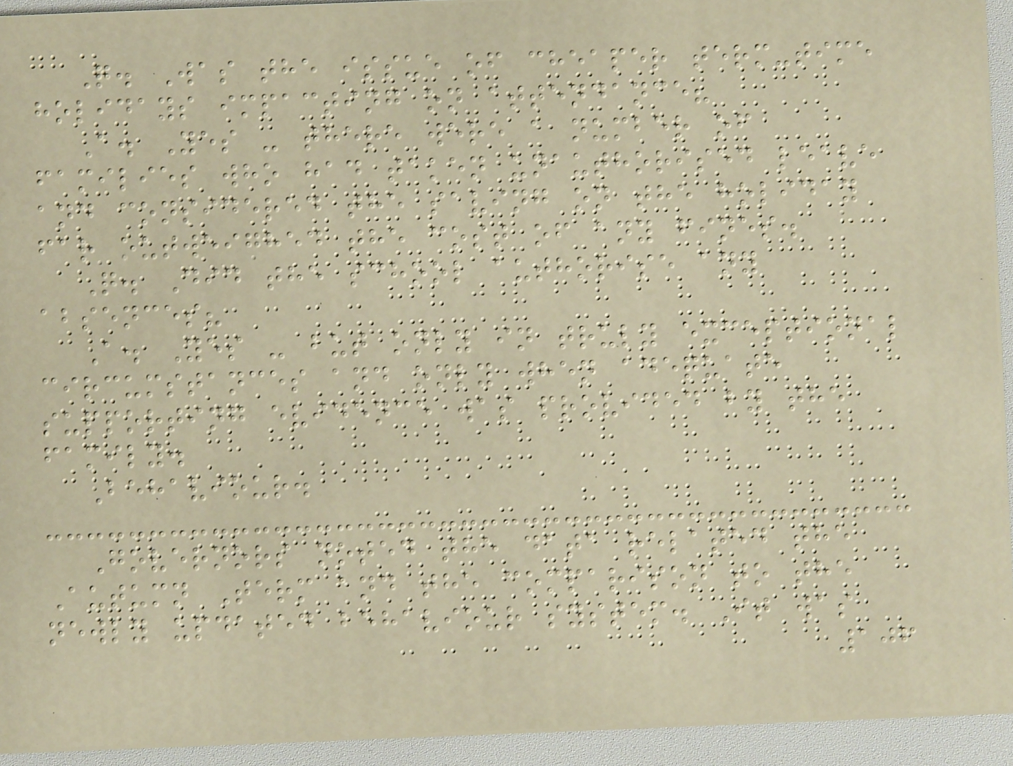Q. Was the issue of cheaper term-time
holidays impacting on attendance?
A. Yes - there were a number of
families who had taken unauthorised leave
and considered the saving on the holiday
far outweighed the cost of any fines.
Q. Did the school authorise any
absences?
A. Yes - but only in truly exceptional
circumstances and only when adequate
supporting evidence was provided by the
family.
Behaviour.
Governors noted the data related the
Autumn Term and the comparison to the
newly updated behaviour system. It was
106
